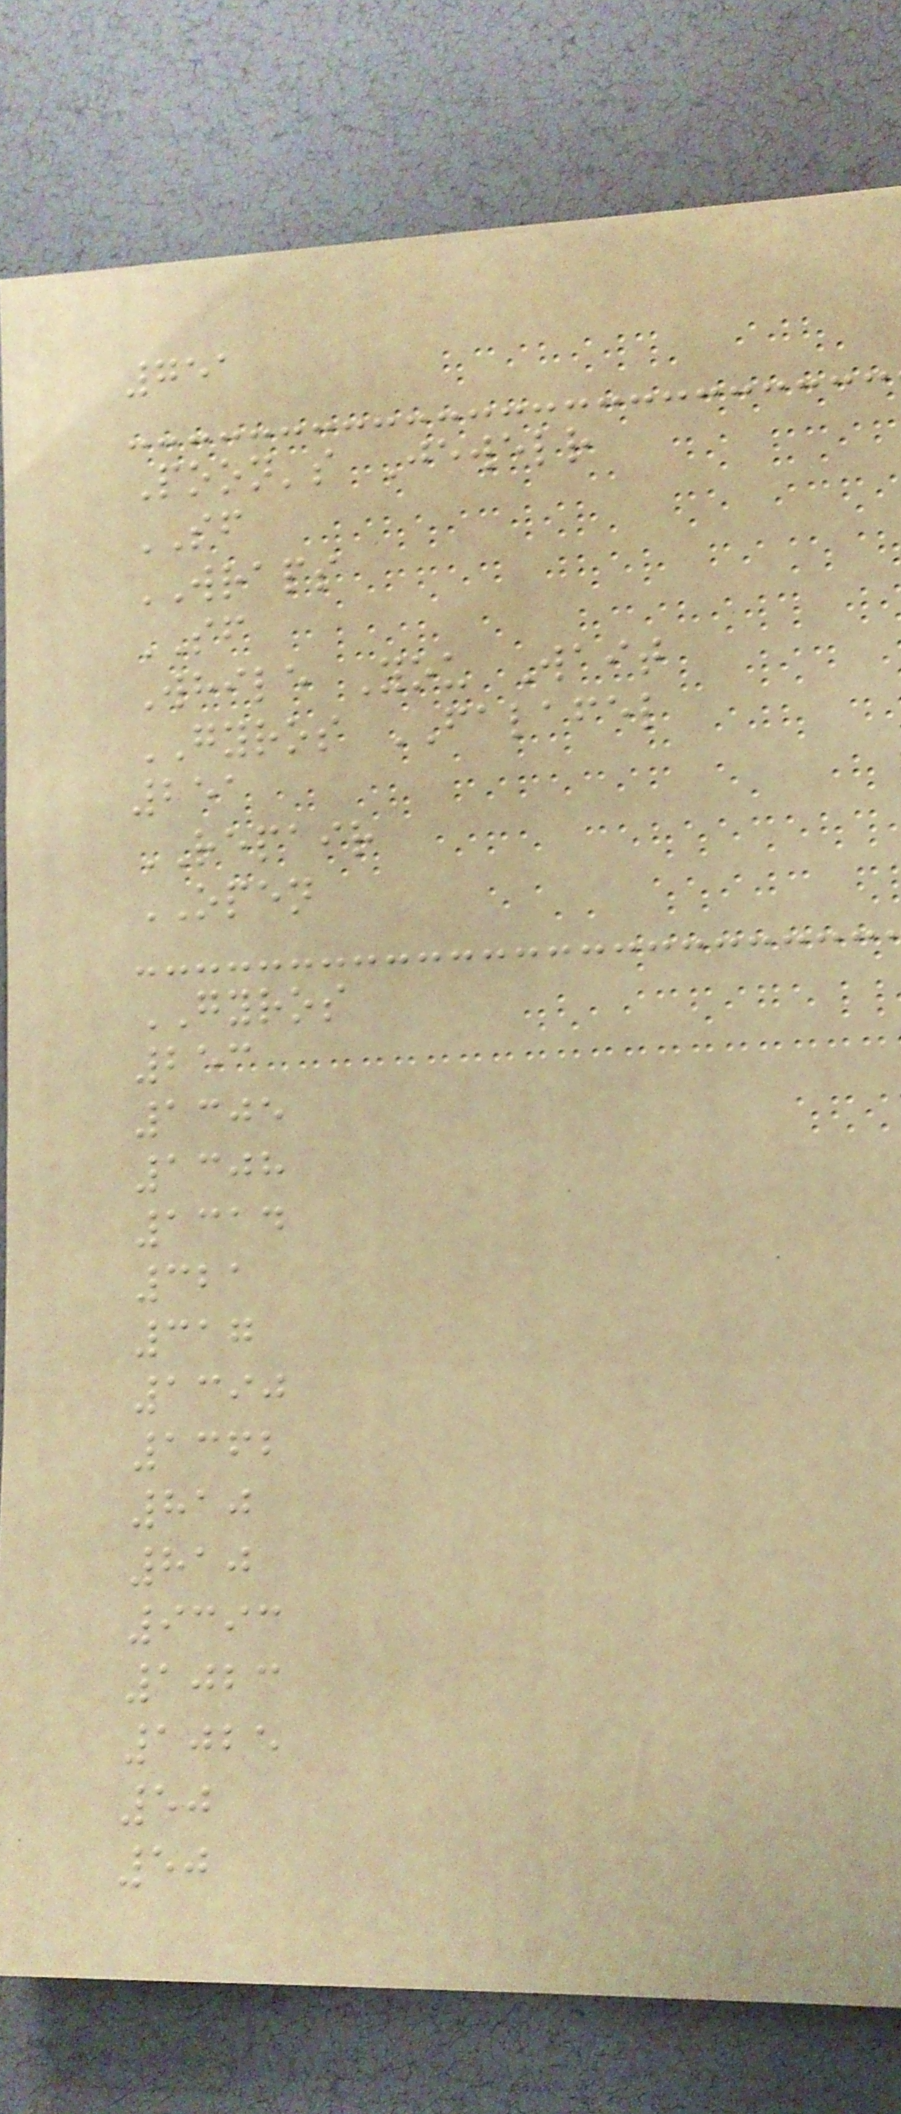751
Poon's Jewelr
SF
WRAPS
SF
While You Wait
GYROS FALAFEL
251
REPAIR
OPEN
GYROS
253
1305
1308
1314
321
317
1390
1362
810
810
9393
1023
1025
50
50
